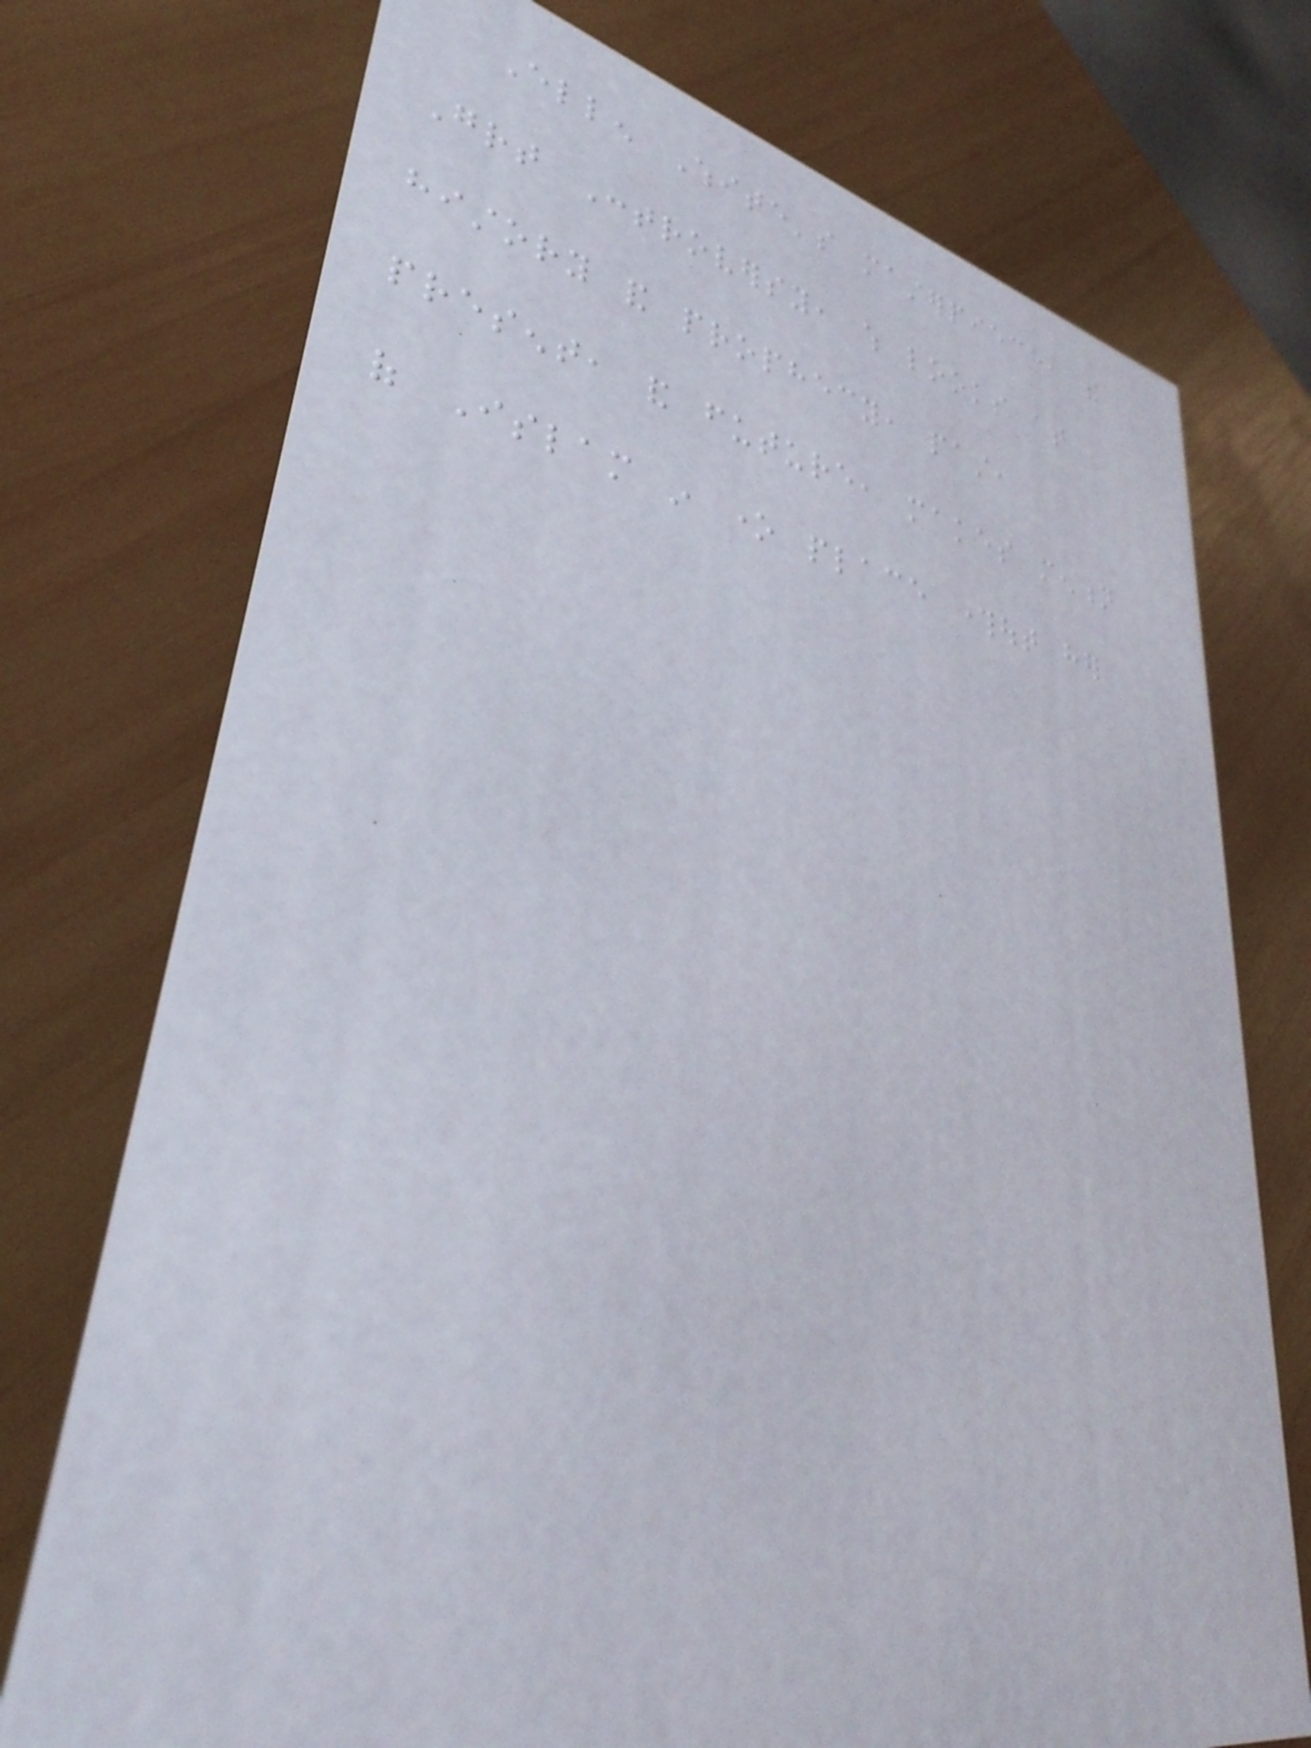Ellen White's masterpiece, the
Great Controversy, which looks at
history and prophecy, past,
present, and future, makes mention
of Islam in one place throughout her
